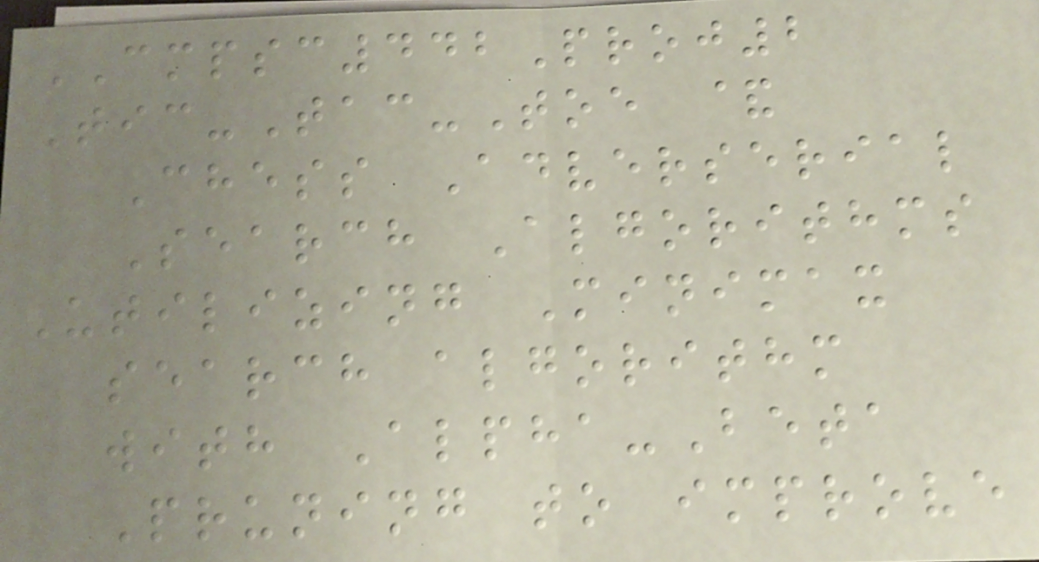CMPSC442Proj2
Tic-Tac-Toe &
Chess Adverserial
Search Algorithms
Utilizing Minimax
search algorithm
with Alpha-Beta
Pruning to improve
